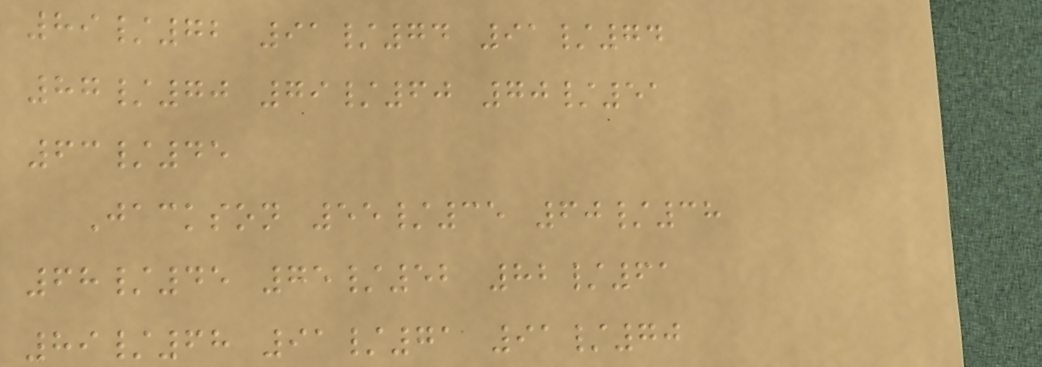89/72 91/74 91/74
87/70 79/60 70/51
63/45
Jackson 55/35 60/38
68/45 75/52 82/61
89/68 91/71 91/70
